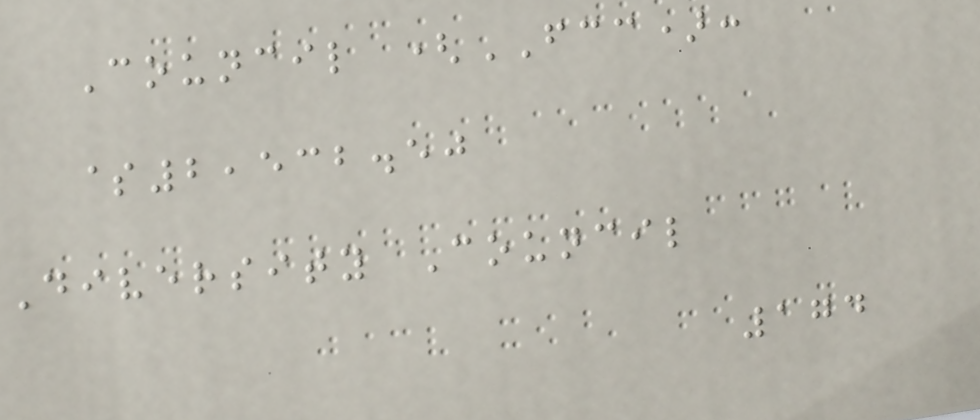Council (FCC):
$2,532.50
Diversity Council
174
